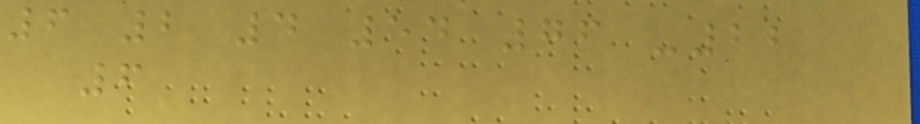6 2 4 54 76 -22
6
